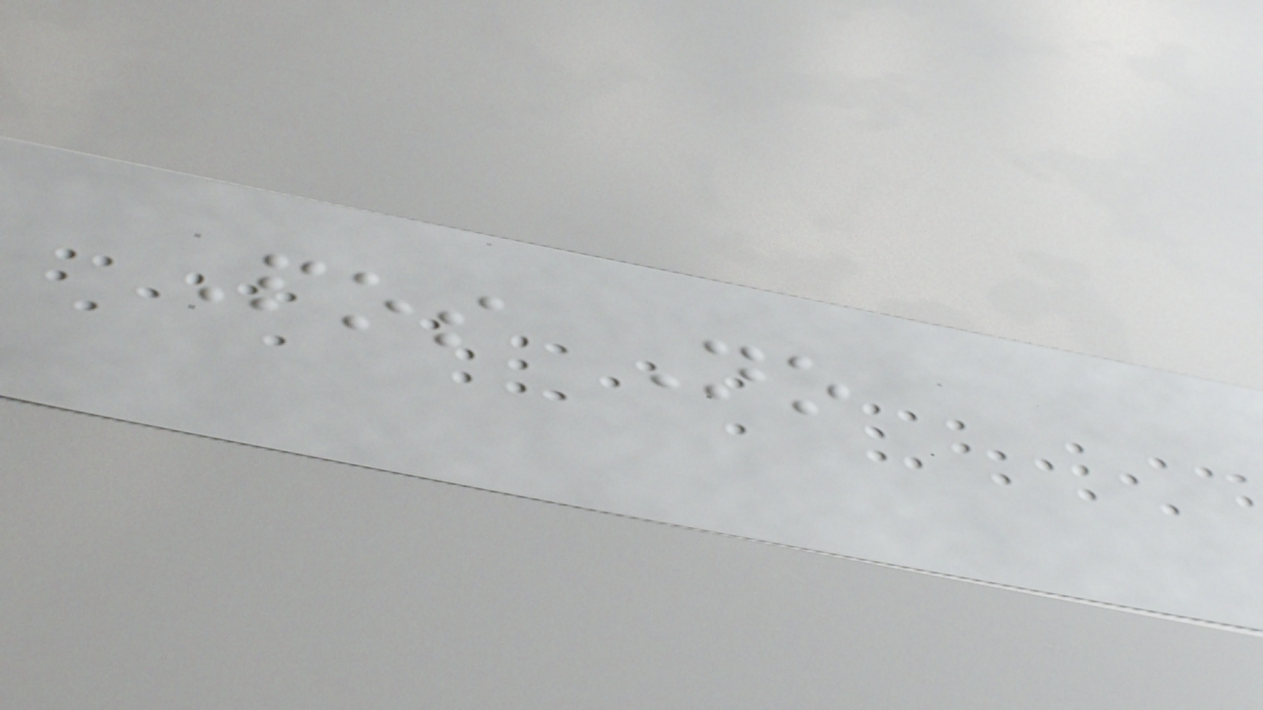Pos No
